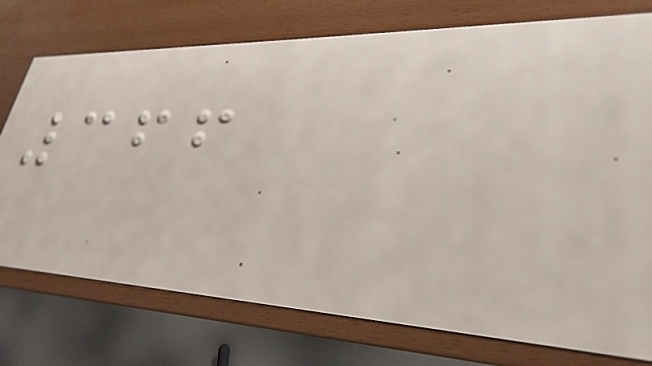366
